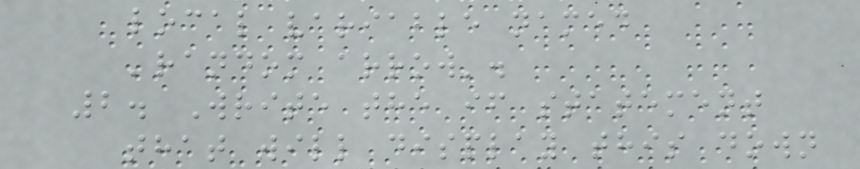local variable named
'random arrow'.
2. Write the if statement
that will display this down
